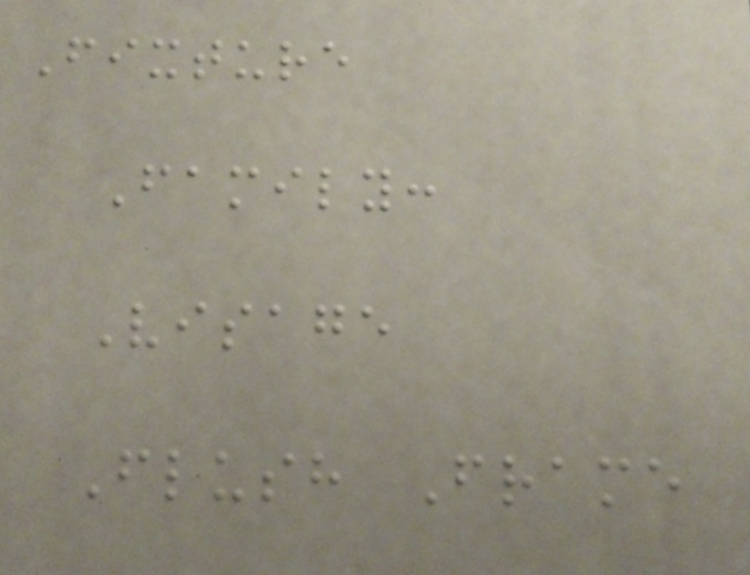Fixture
Family:
Visage
Flush Frame
